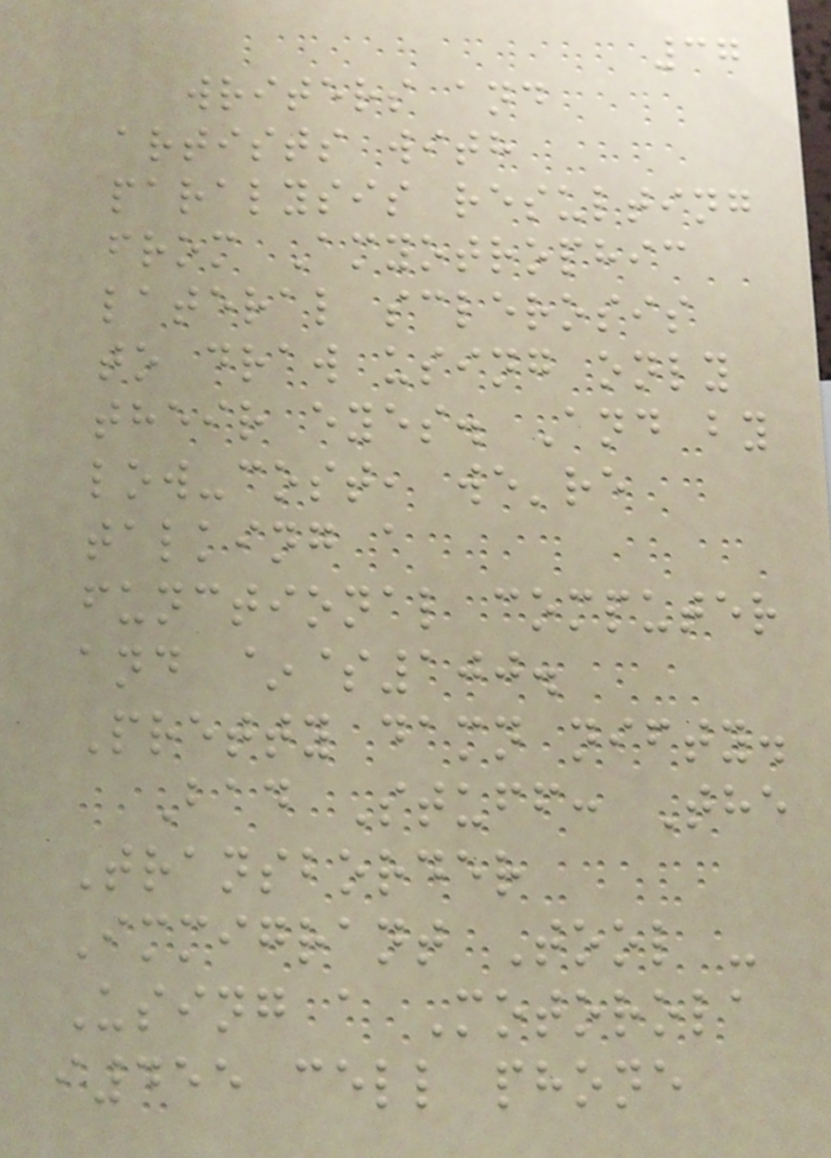37
writers and
artists with
paralysis resulting
from Amyotrophic
lateral sclerosis
to draw using only
their eyes. And by
low-cost, we're
talking a
functional computer
and ~$100.
Pretty damn nifty.
Bad Stuff: The
Transborder
Immigrant Tool -
Using a Motorola
i455 cell phone
